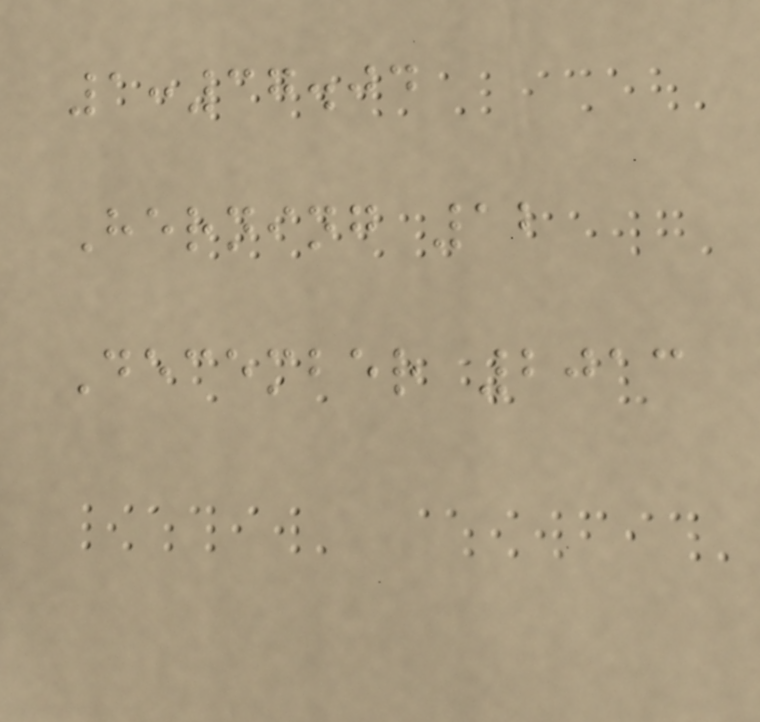1:37.04
Herning 12
December 2013
